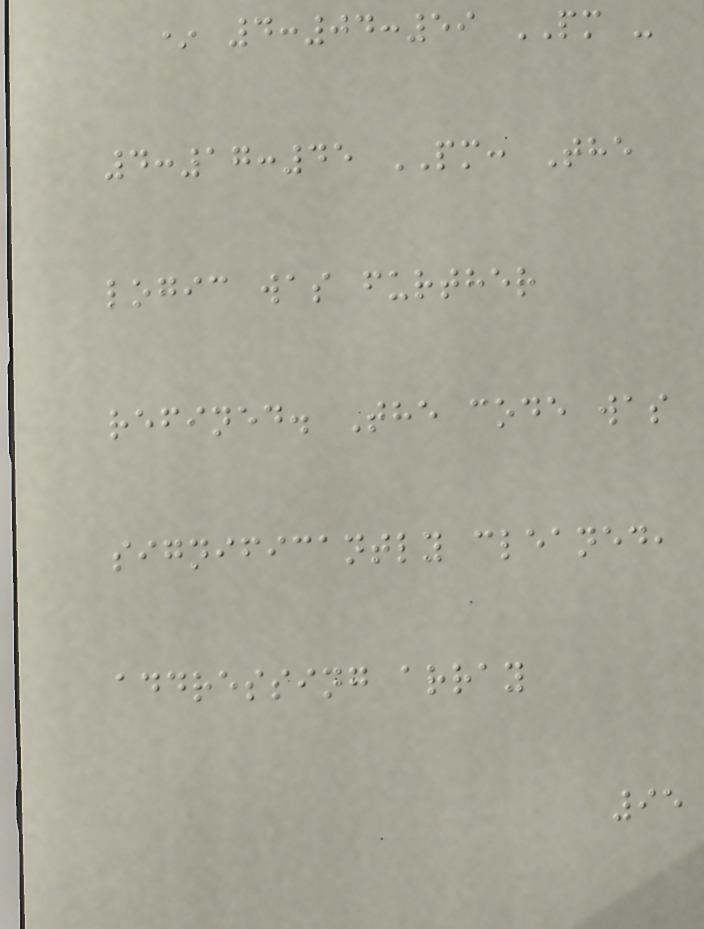* 4:04:59 PM -
4:17:45 PM: The
logic was further
refined. The code was
significantly cleaned,
addressing array
95
